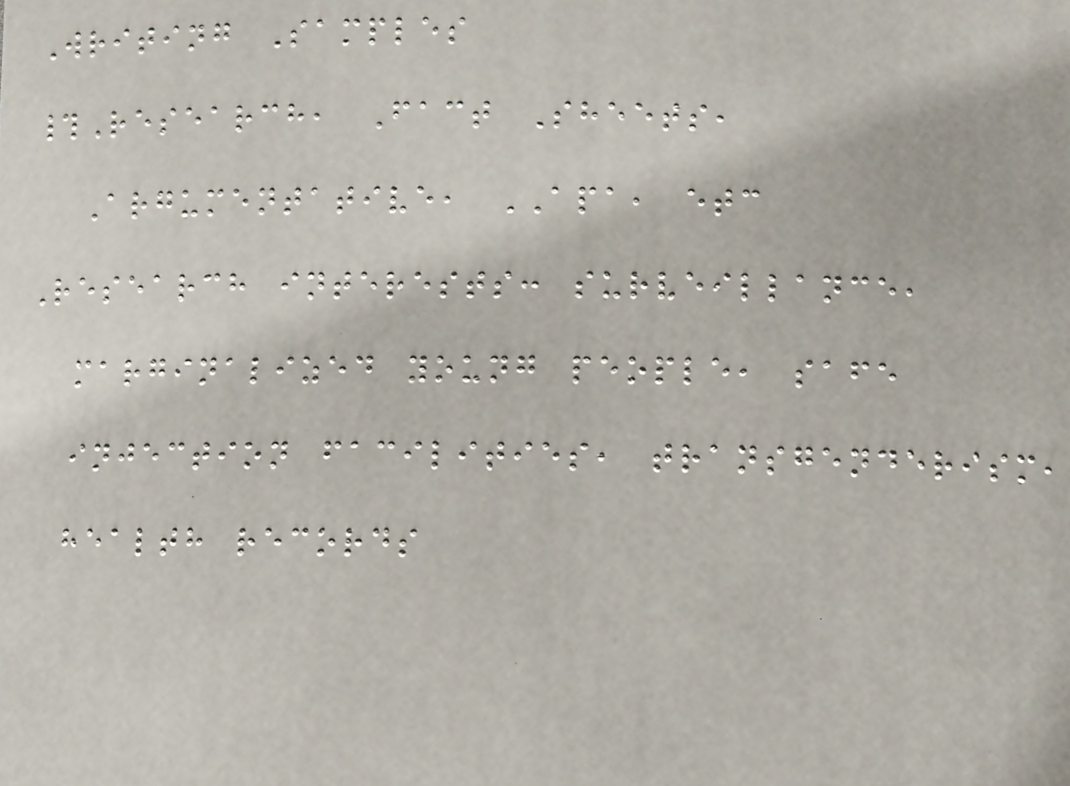Writing Samples
#Research, Fact Sheets,
Argumentative, APA, etc
Research interests: surveillance,
marginalized young people, safe
injection facilities, transgenderism,
health records
